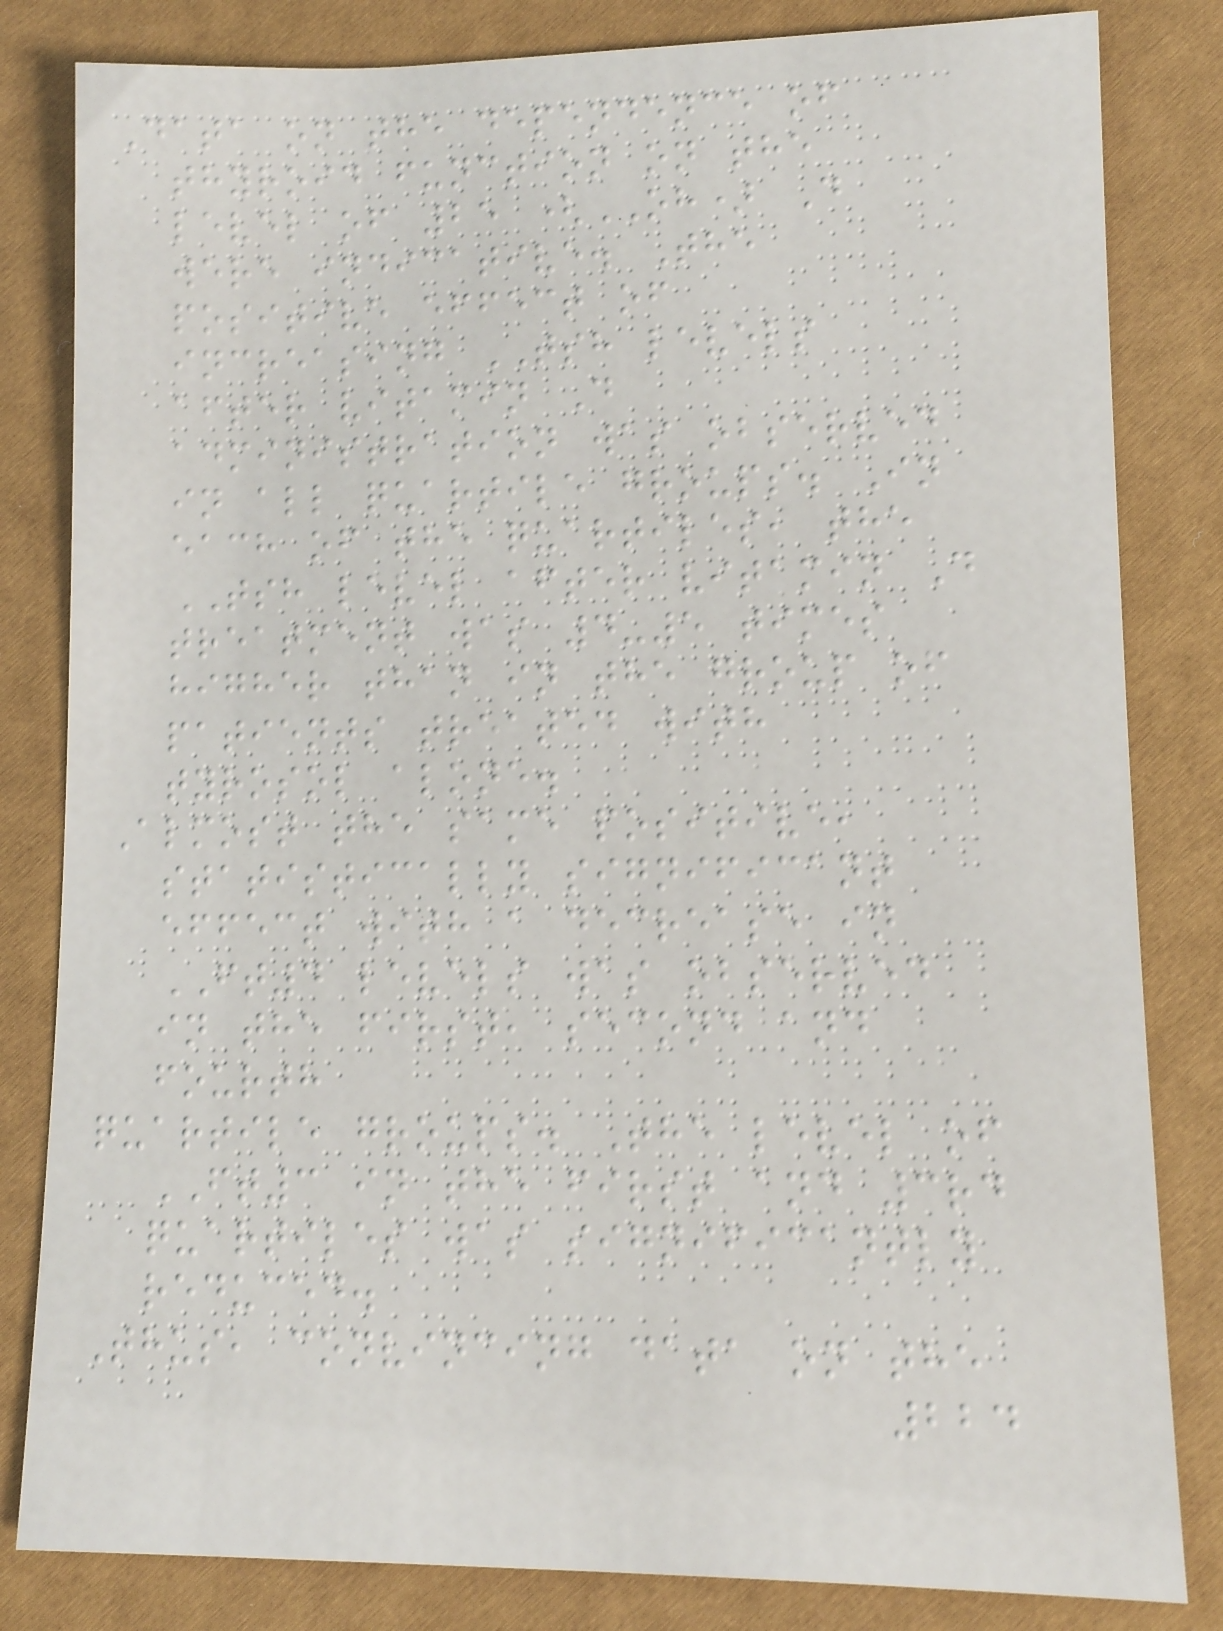Data on the dependence of
thyroid function on the
level of 25 (OH) D
were indicative. The
positive effect of
increasing TSH levels
after vitamin D
administration was observed
in all quartile groups. In
each of the quartiles, the
TSH level after vitamin D
treatment was 4-5 times
higher than in the group of
patients treated with
tyrosol alone.
Almost the same positive,
statistically significant
effect with a decrease in
FT4 levels was observed
in the first, second and
fourth
quartile groups. The level of
FT3 in the first and 3rd
quartiles was significantly
reduced.
Thus, convincing data on the
224
